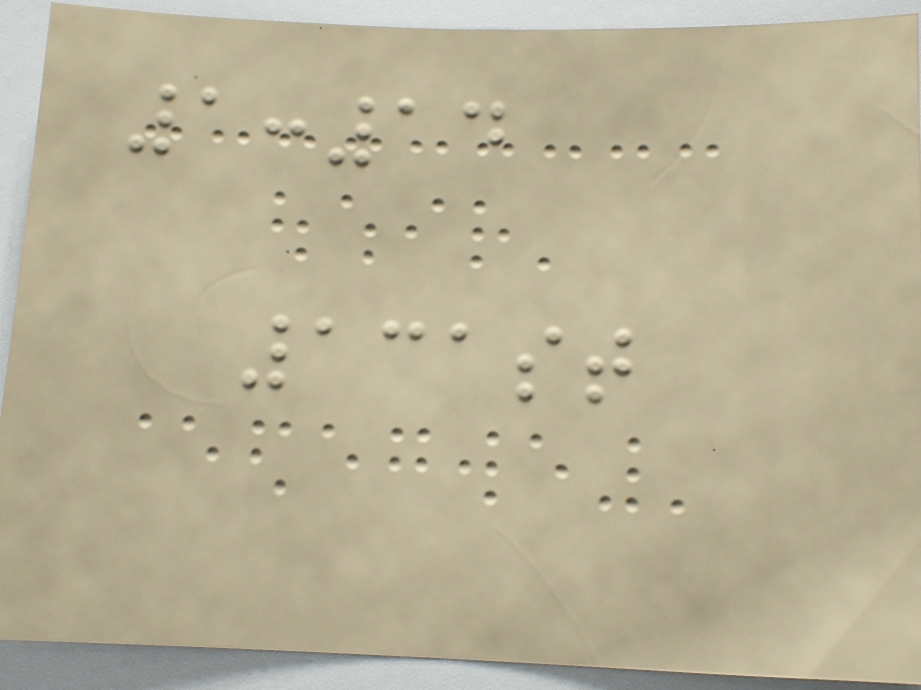1:14
131st
